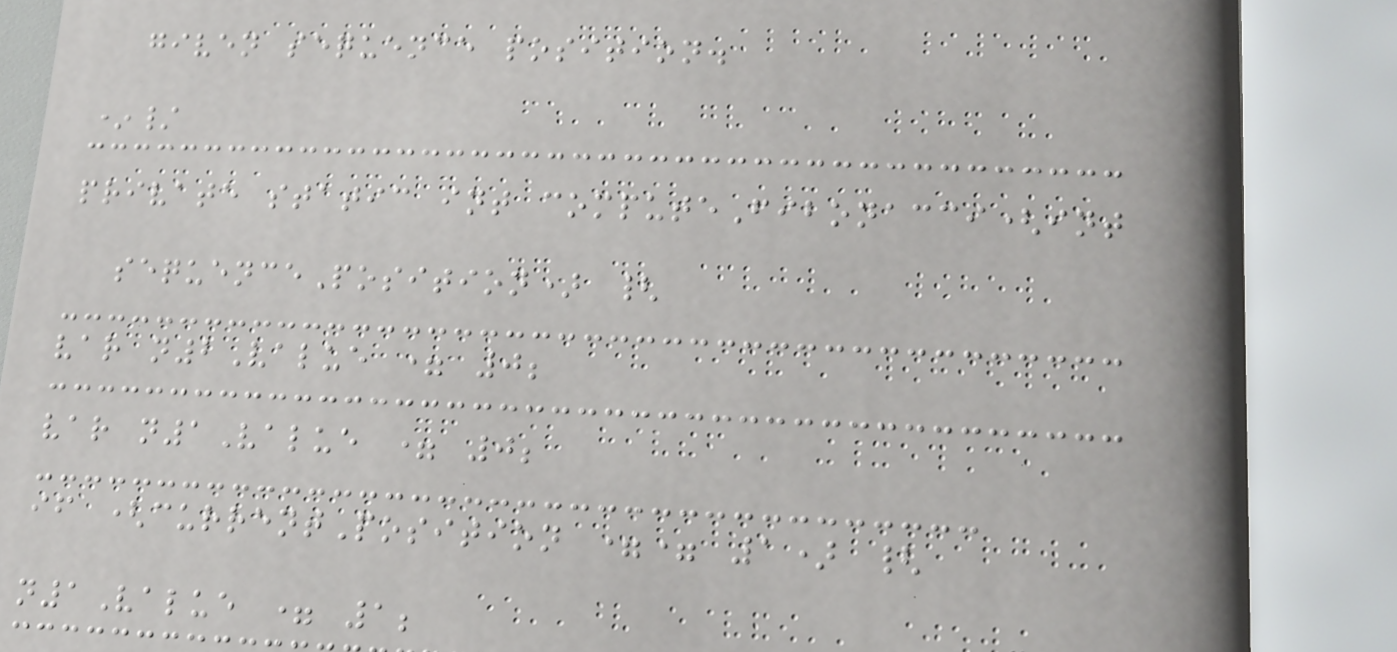given sequence position.
*/
private static int computeFibonacci(int
sequencePosition) {
var n2Value = 0;
var n1Value = 0;
if (currentPosition == 1) {
n1Value = 1;
